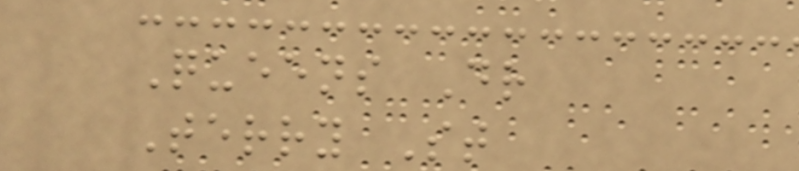Queens Dr
Terry St
